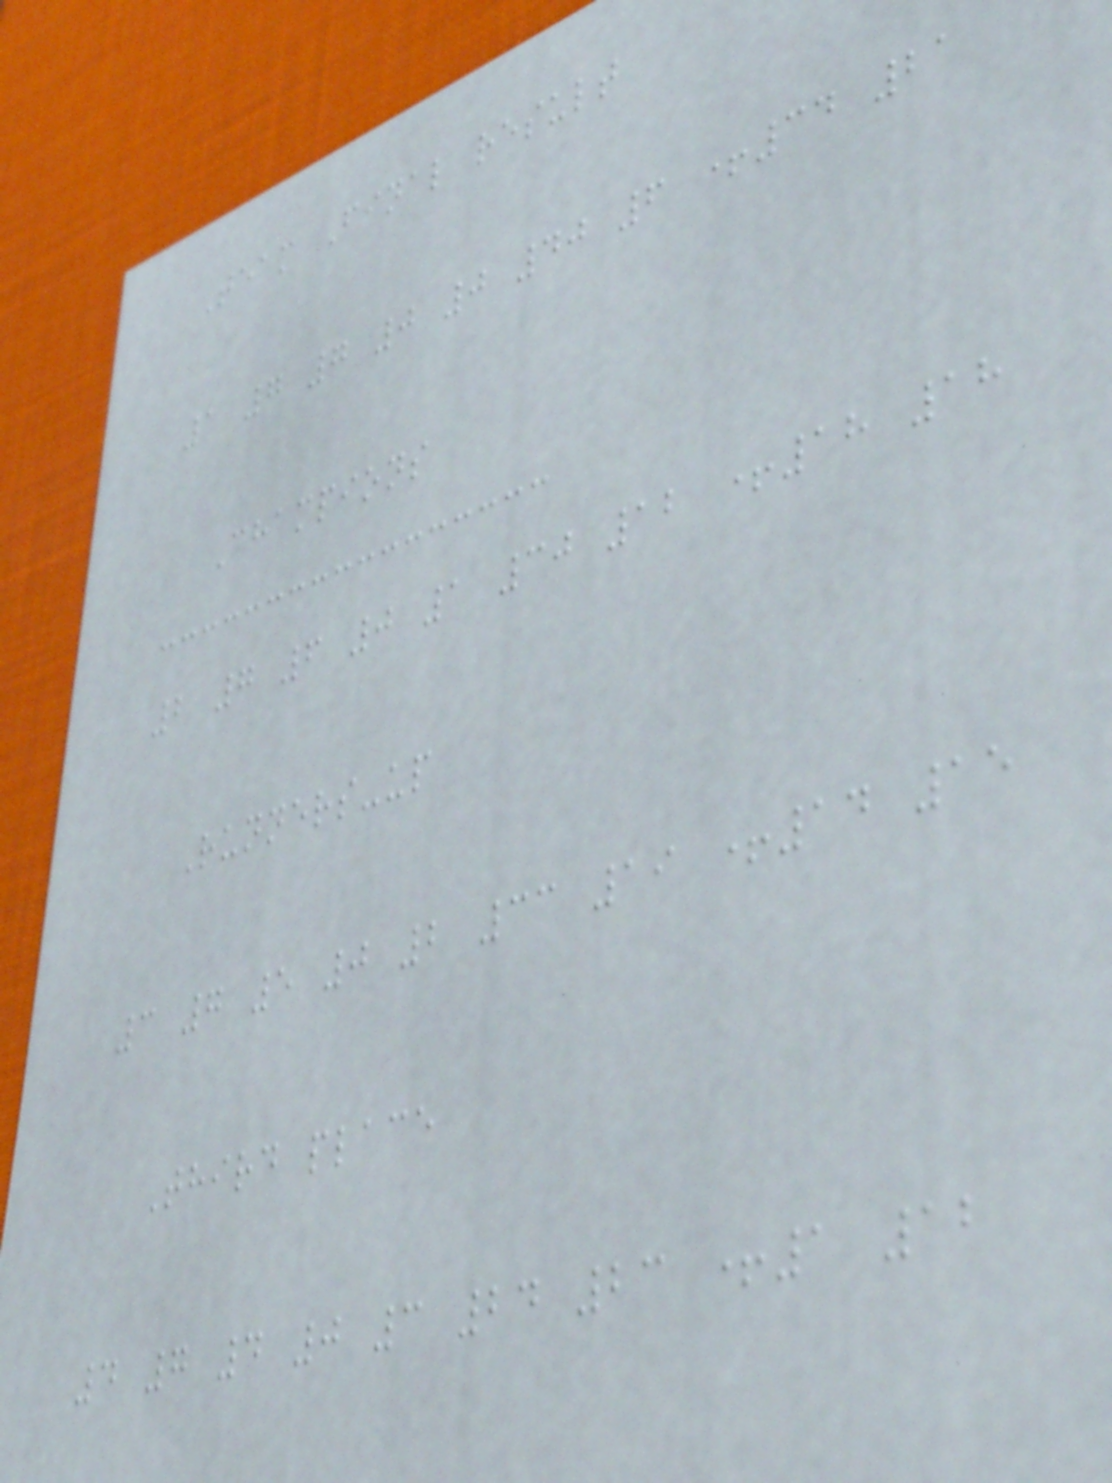Team Final result
1 7 7 0 0 40 6 +34 21
Champions
2 7 6 0 1 30 12 +18 18
Runners-up
3 7 5 0 2 33 19 +14 15
Third place
4 7 4 0 3 24 23 +1 12
